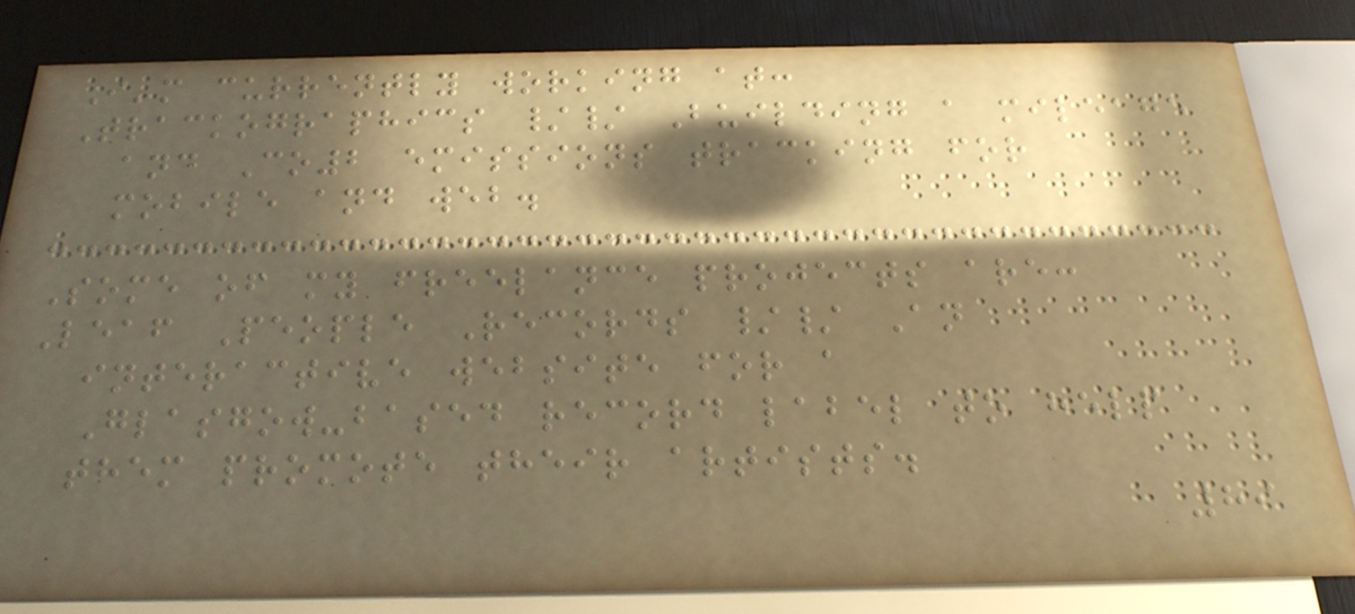I'm currently working at:
Trackographics // Building a mileage
and Co2 emissions tracking for
mobile and web.
Some of my freelance projects are:
Leaf People Records // An
interactive website for a
Glasgow-based record label to help
them promote their artists.
89
